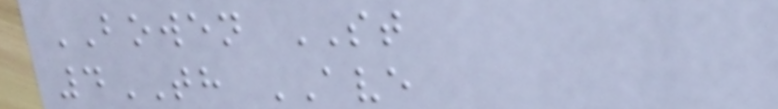BOWEN ST
4TH AVE
